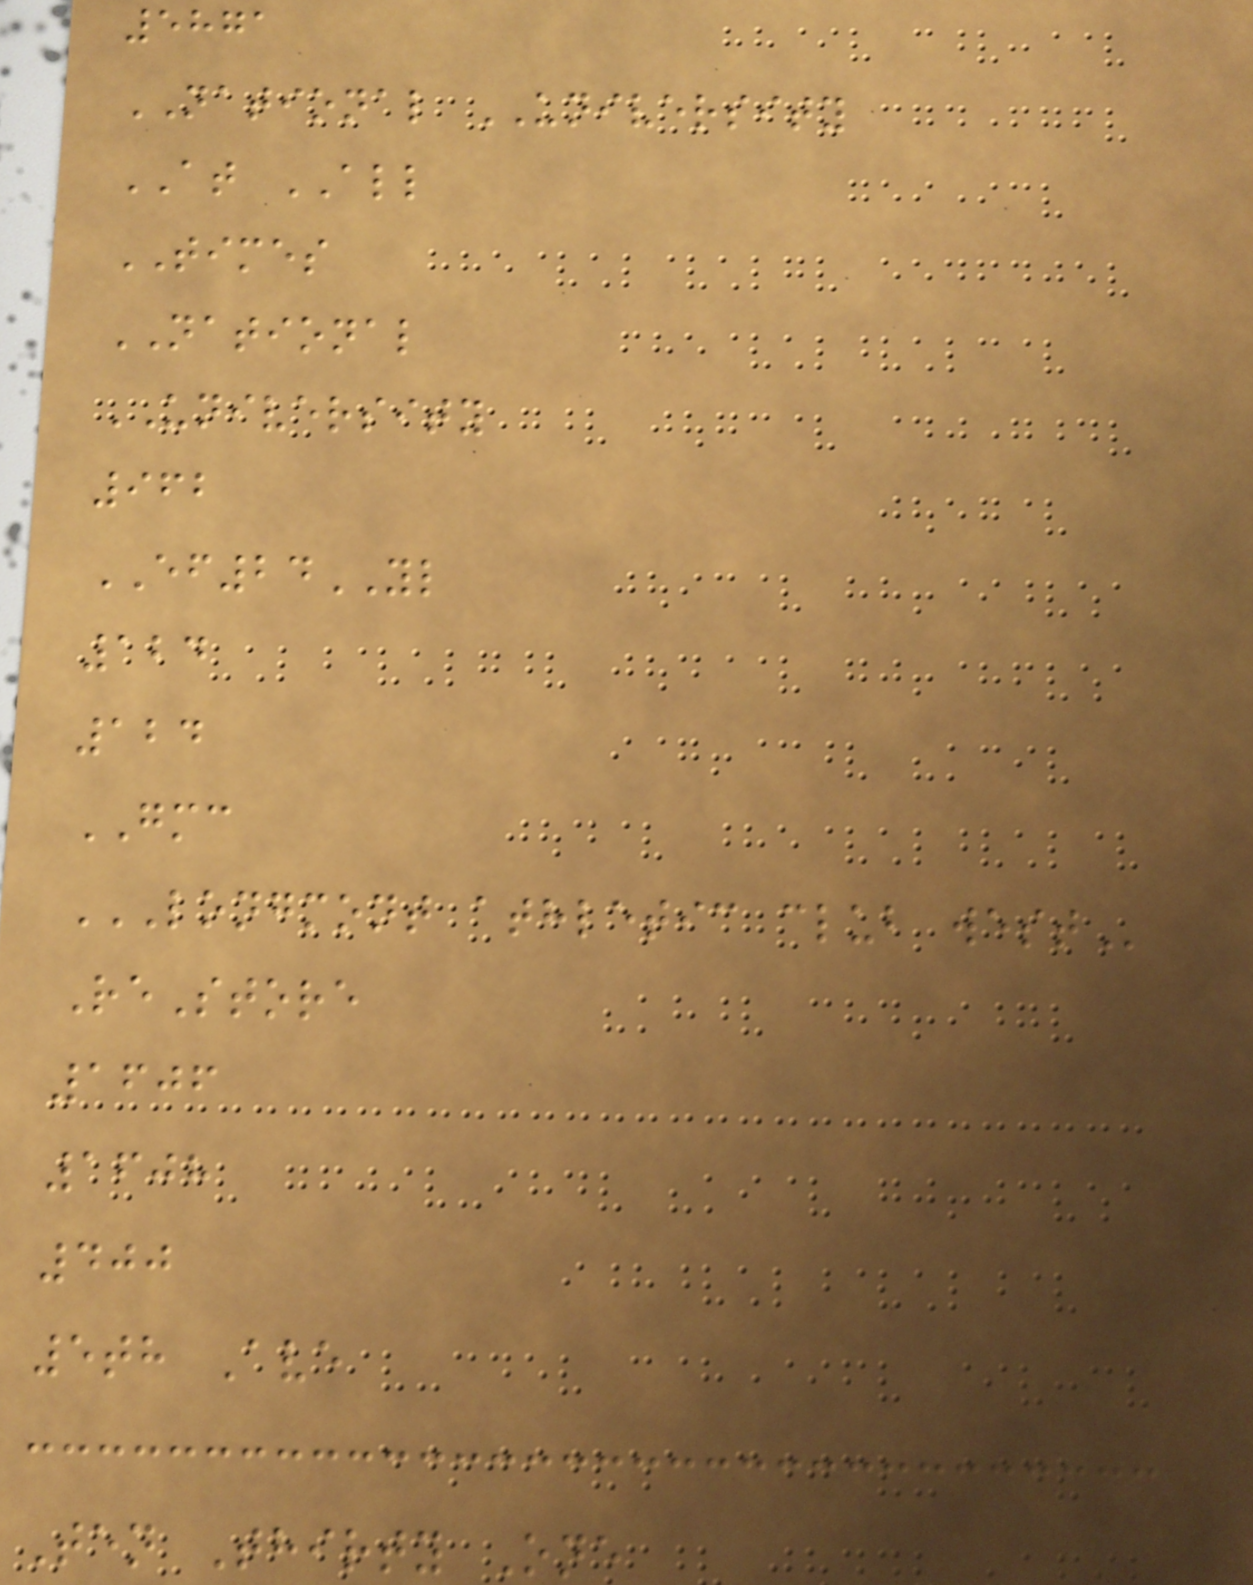5871
NATIONAL UNIVERSITY
AT ALL
TIMES
NATIONAL
UNIVERSITY
962
EF24YL
124
124
GMC
LONGMONT ATHLETIC CLUB WEST
ReStore
1606
1608
400
5th Ave
Ten Thirty One
